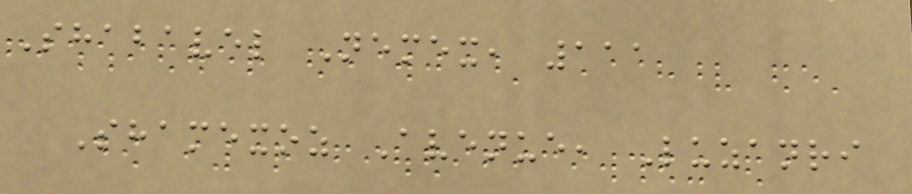Shabavel Nemex, 111
Shamexoz Avenue, Luzanri
